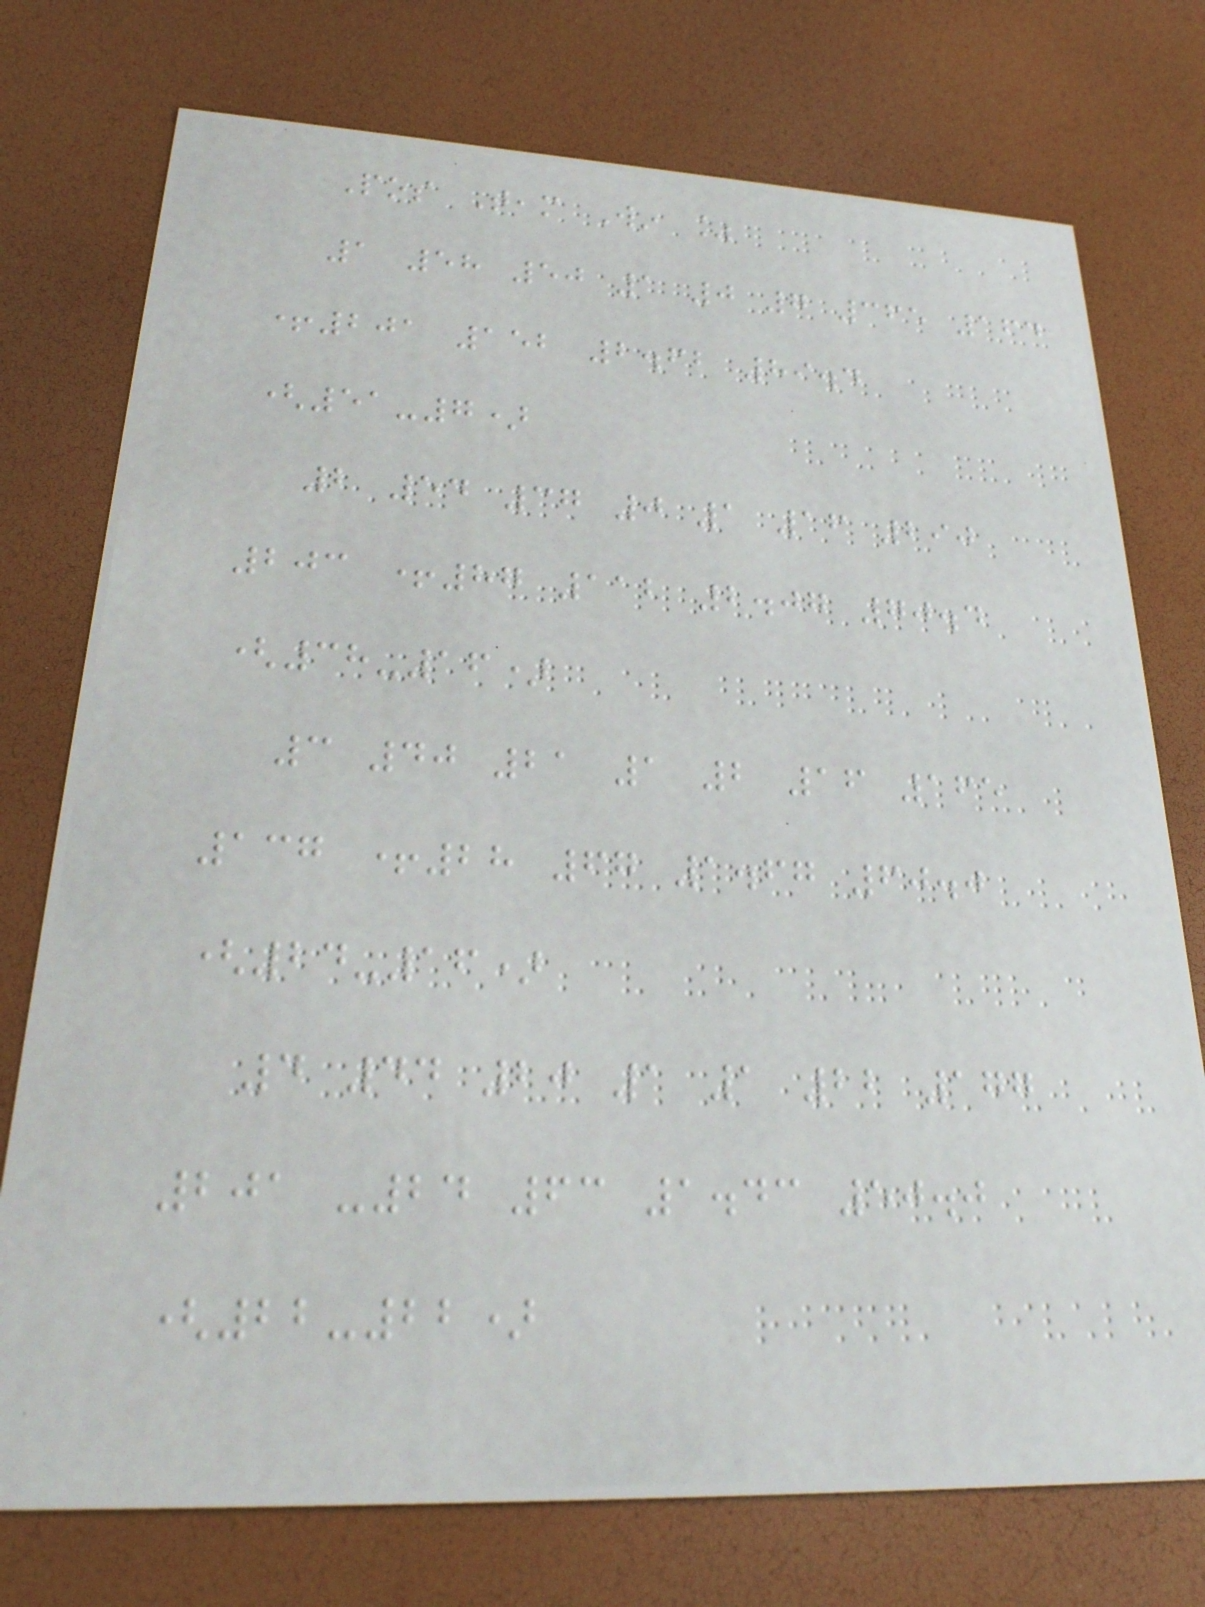Pos Team Win %
1 58 50 1 0 7 365 164
+201 152 2.62 89.4
(51-7)
2 54 37 0 1 16 290
203 +87 112 2.07 70.4
(38-16)
3 40 21 1 2 16 165
137 +28 67 1.67 60.0
(24-16)
4 44 20 1 1 22 177
201 -24 63 1.43 50.0
(22-22)
